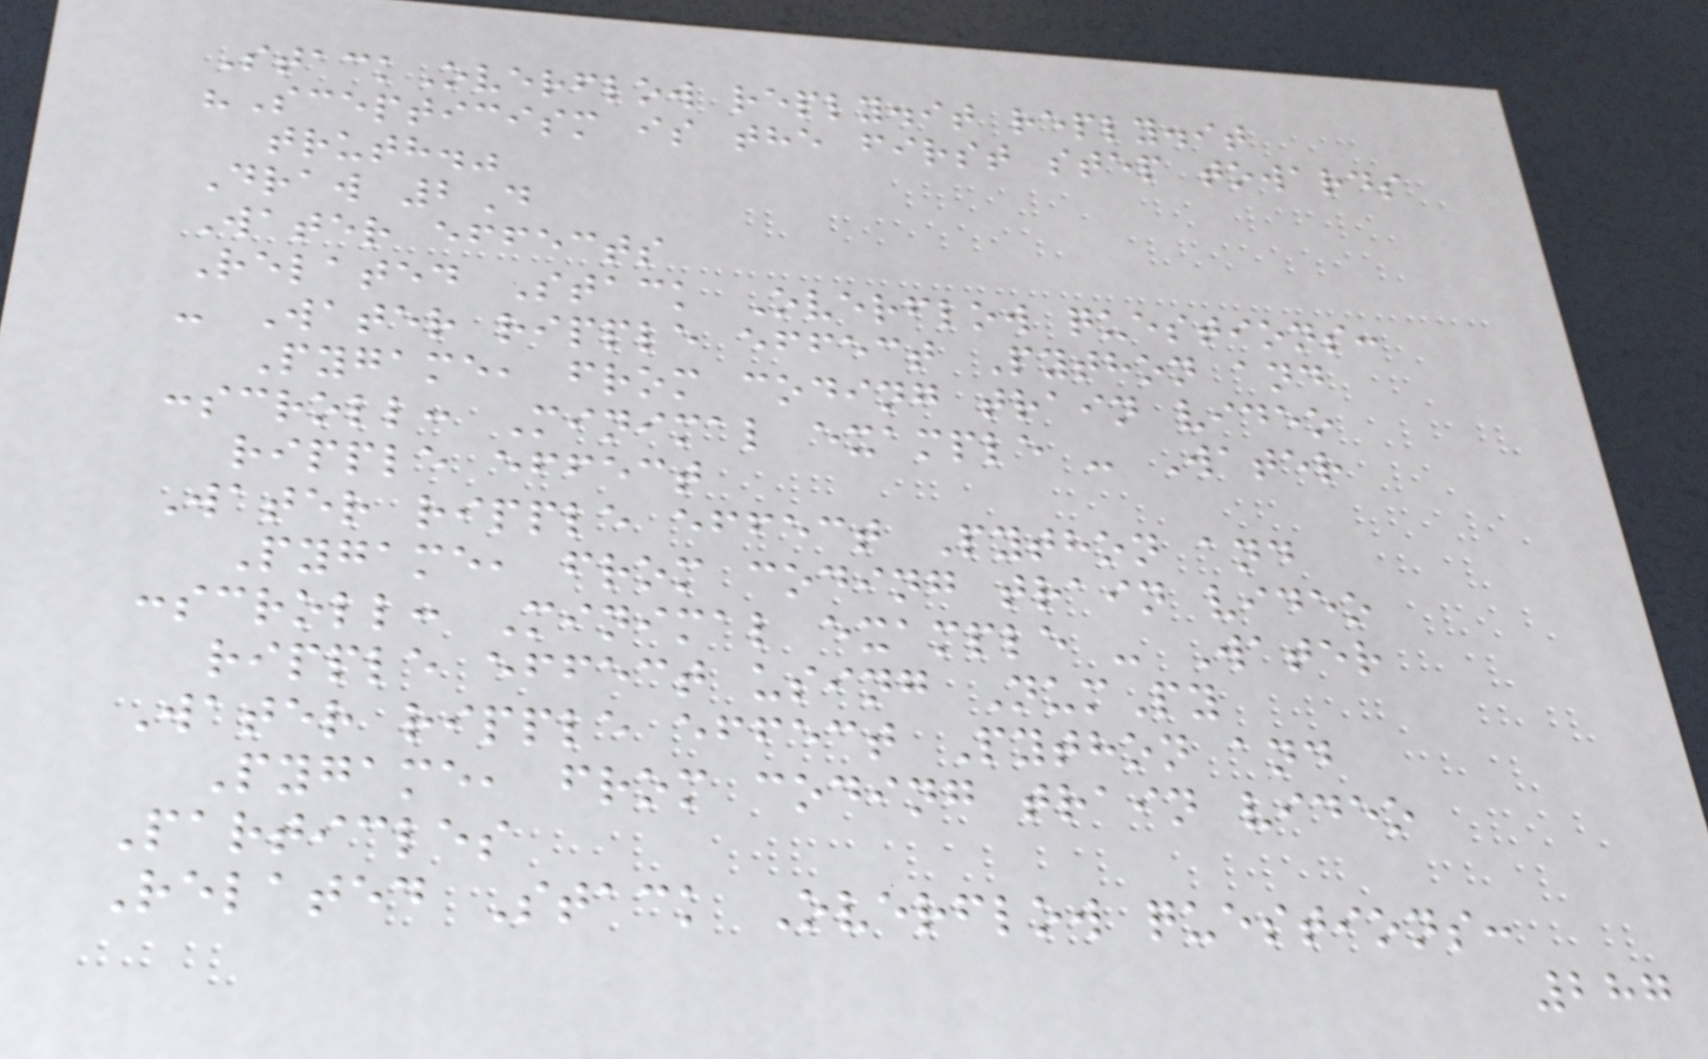StackOverflow reply.it reply.it
"Scepticism is the first step towards
truth."
Draw 2D
Water effects
Related Stack Overflow questions:
- Water ripple effect Python and
Pygame, from coding train video
:scroll: Minimal example - Water
ripple effect
Water ripple effect Python and
Pygame, from coding train video
:scroll: Minimal example - Water
ripple effect using NumPy
Water ripple effect Python and
Pygame, from coding train video
Particles
Related Stack Overflow questions:
287
